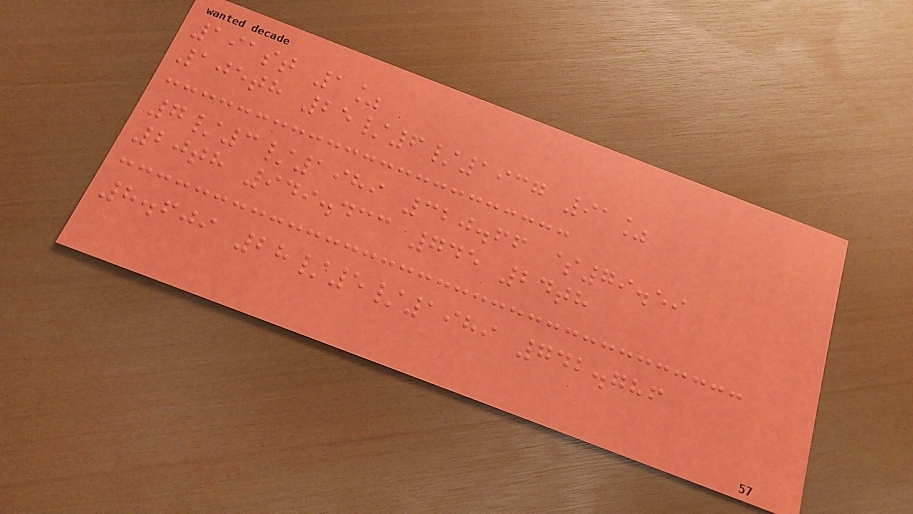191st 1%
105th 25/6/1937 91%
7/3/1989 320.66 $79.59
20th 949.433 745 24th
8.609 28/5/1989 742.786
